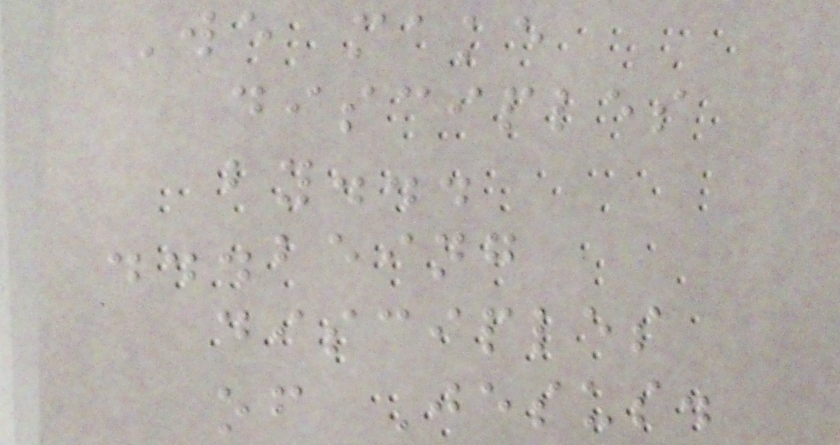We make
disciples
by...
...being
disciples
of Jesus.
